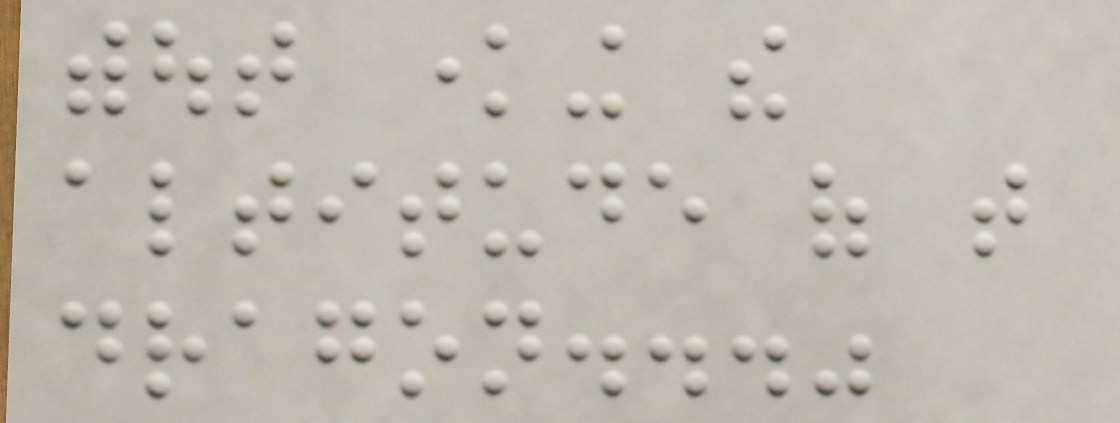without knowing the
altitude of that
dragon..."
